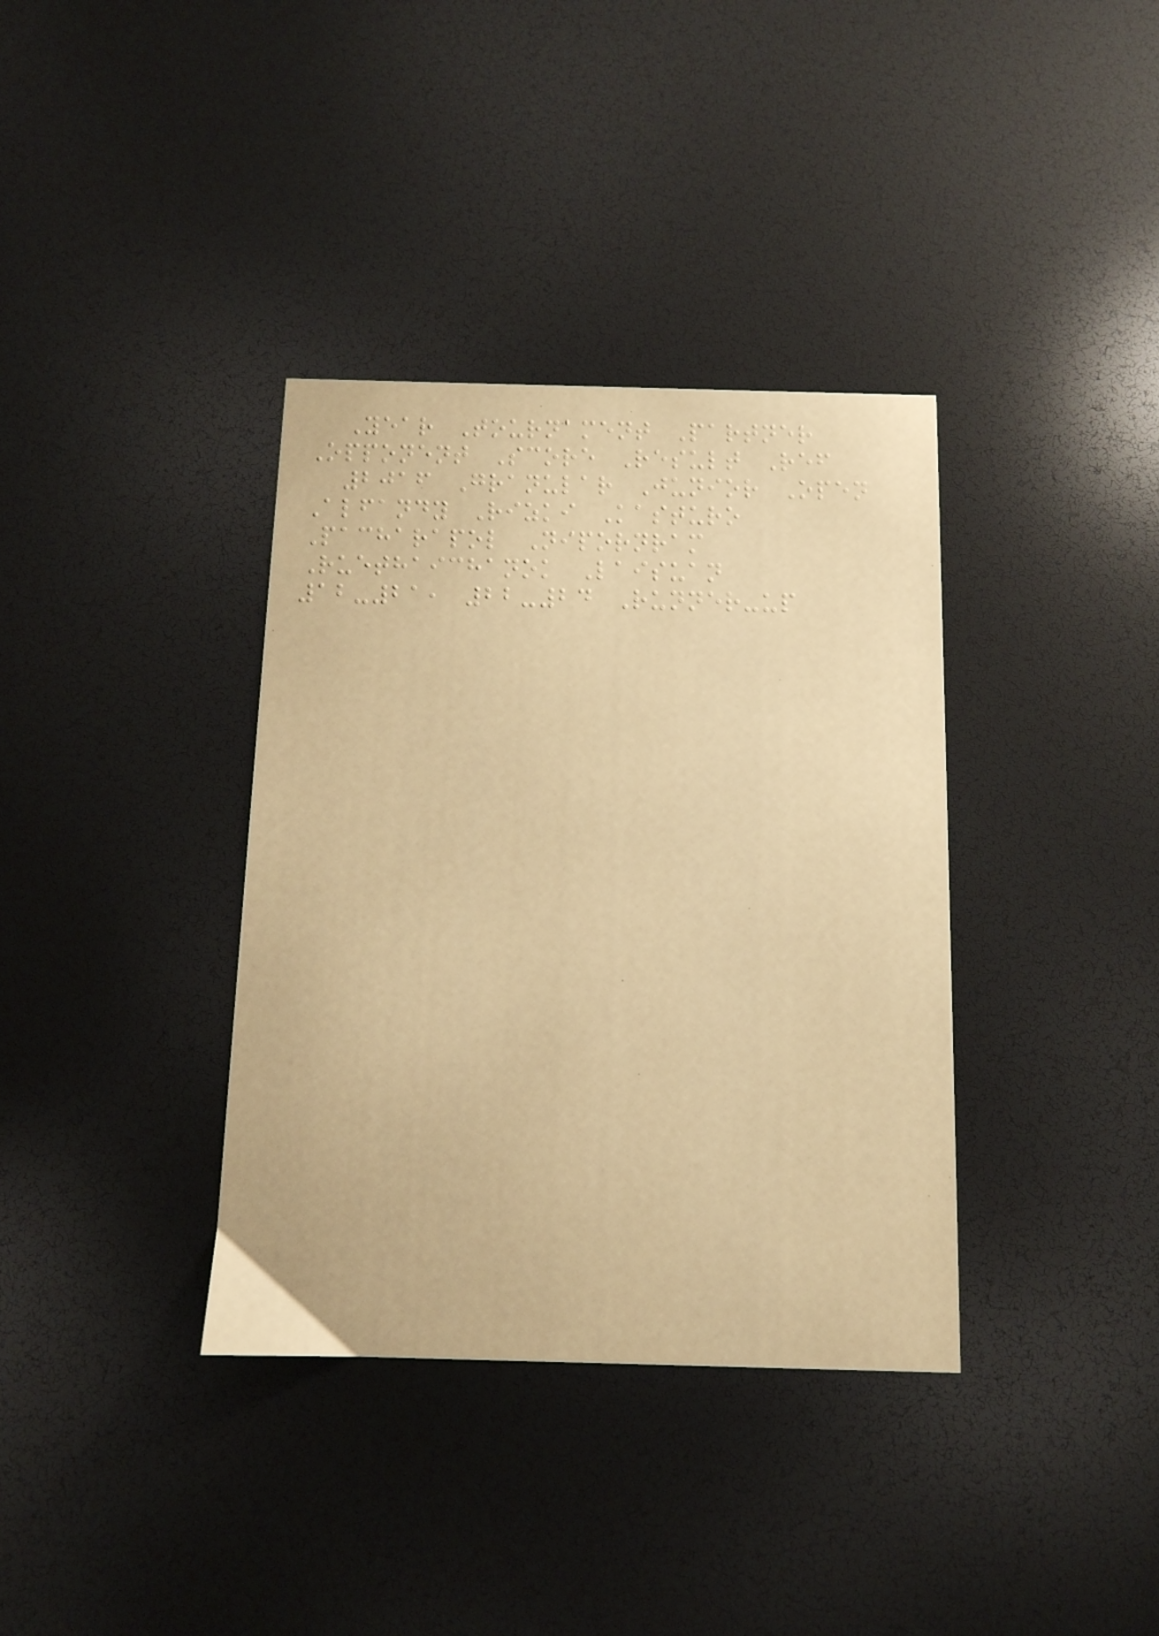Year Tournament Partner
Opponent Score Result Ref
2016 Granular Junior Open
Alfandy Rizki Kasturo
Pacharapol Nipornram
Ruethaichanok Laisuan
12-21, 22-24 Runner-up
